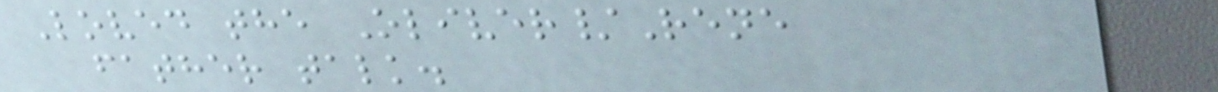Loved the Oliver/Rene
father talk.
